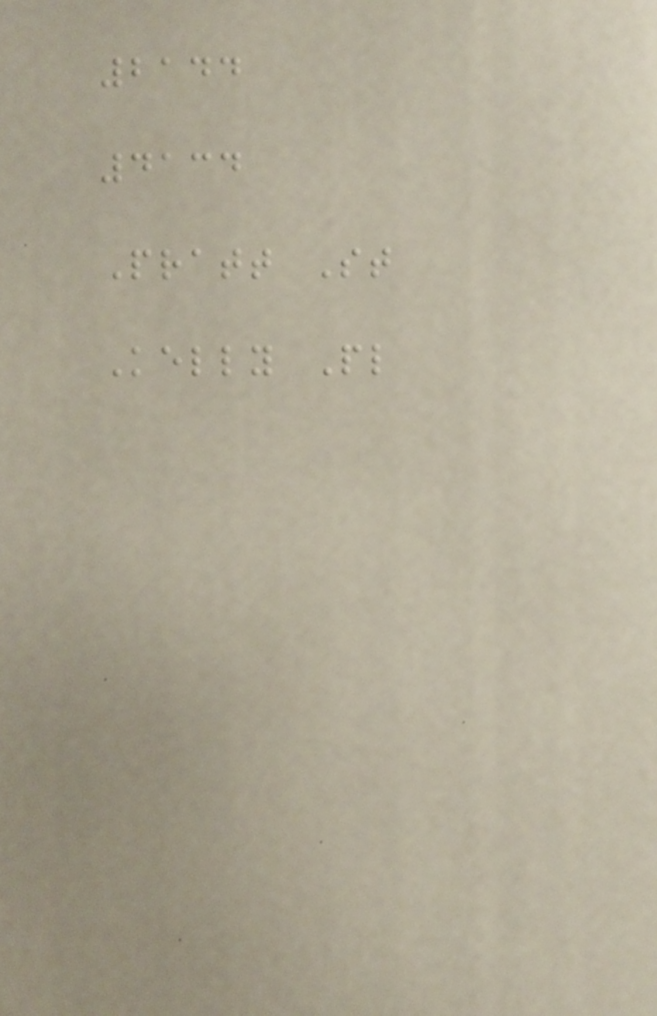2144
4134
Pratt St
Kelly Pl
